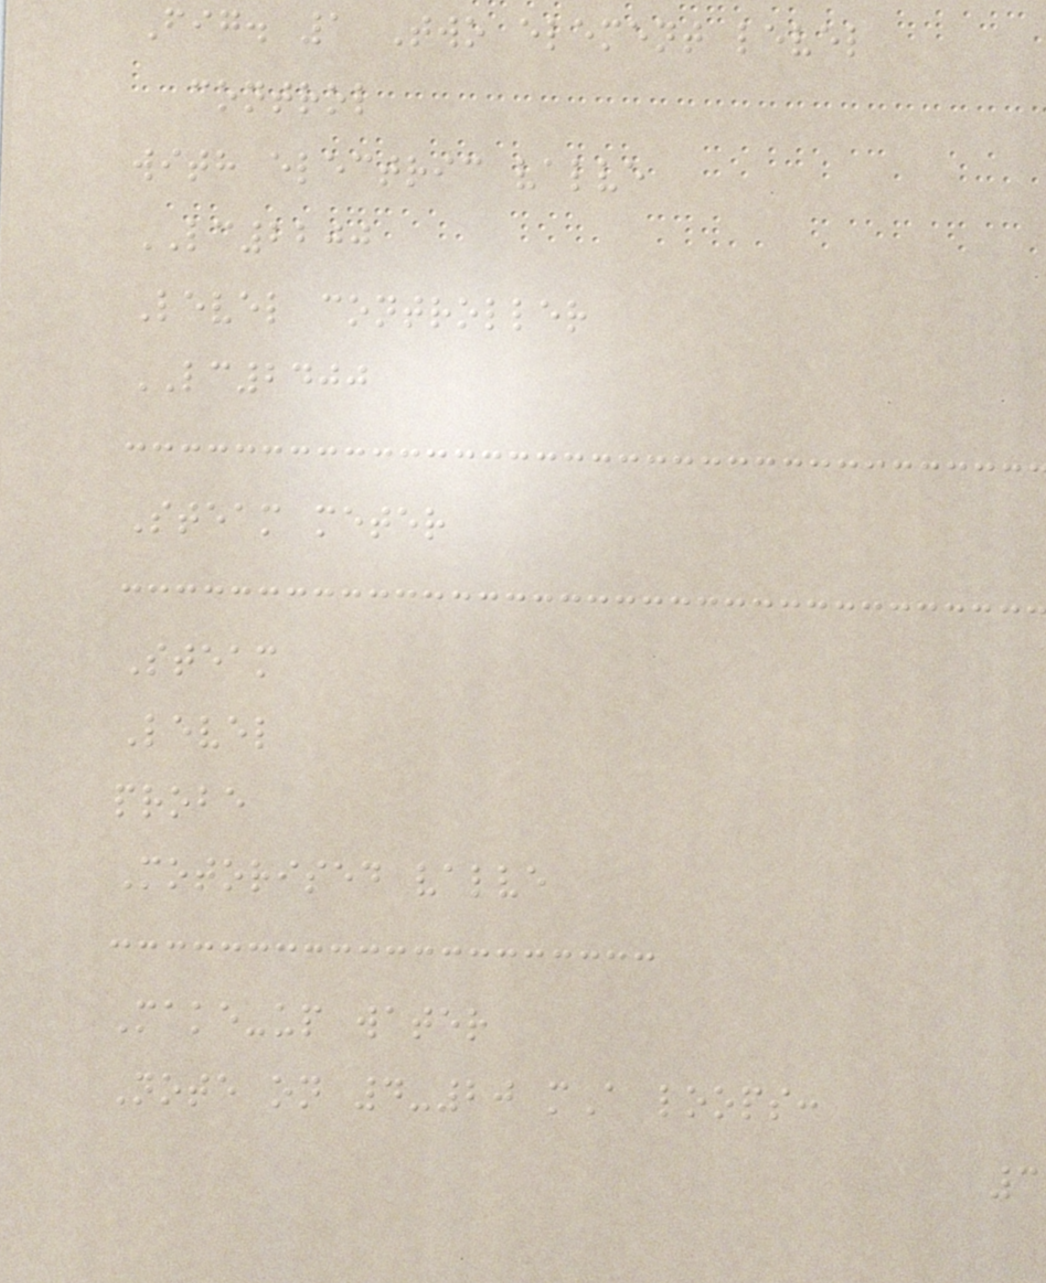Fig. 1 Two element level
control
with electric valve
LC2200
Level controller
LC2400
Steam meter
Steam
Level
probe
Motorised valve
Make-up water
Note on 4-20 mA loops:
3
